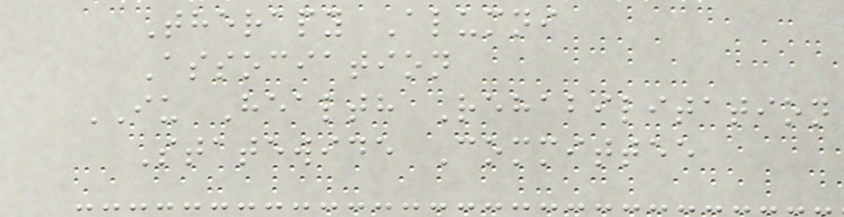Therapy Alumni
Association
IU Health Rehabilitation
Statewide Committee
